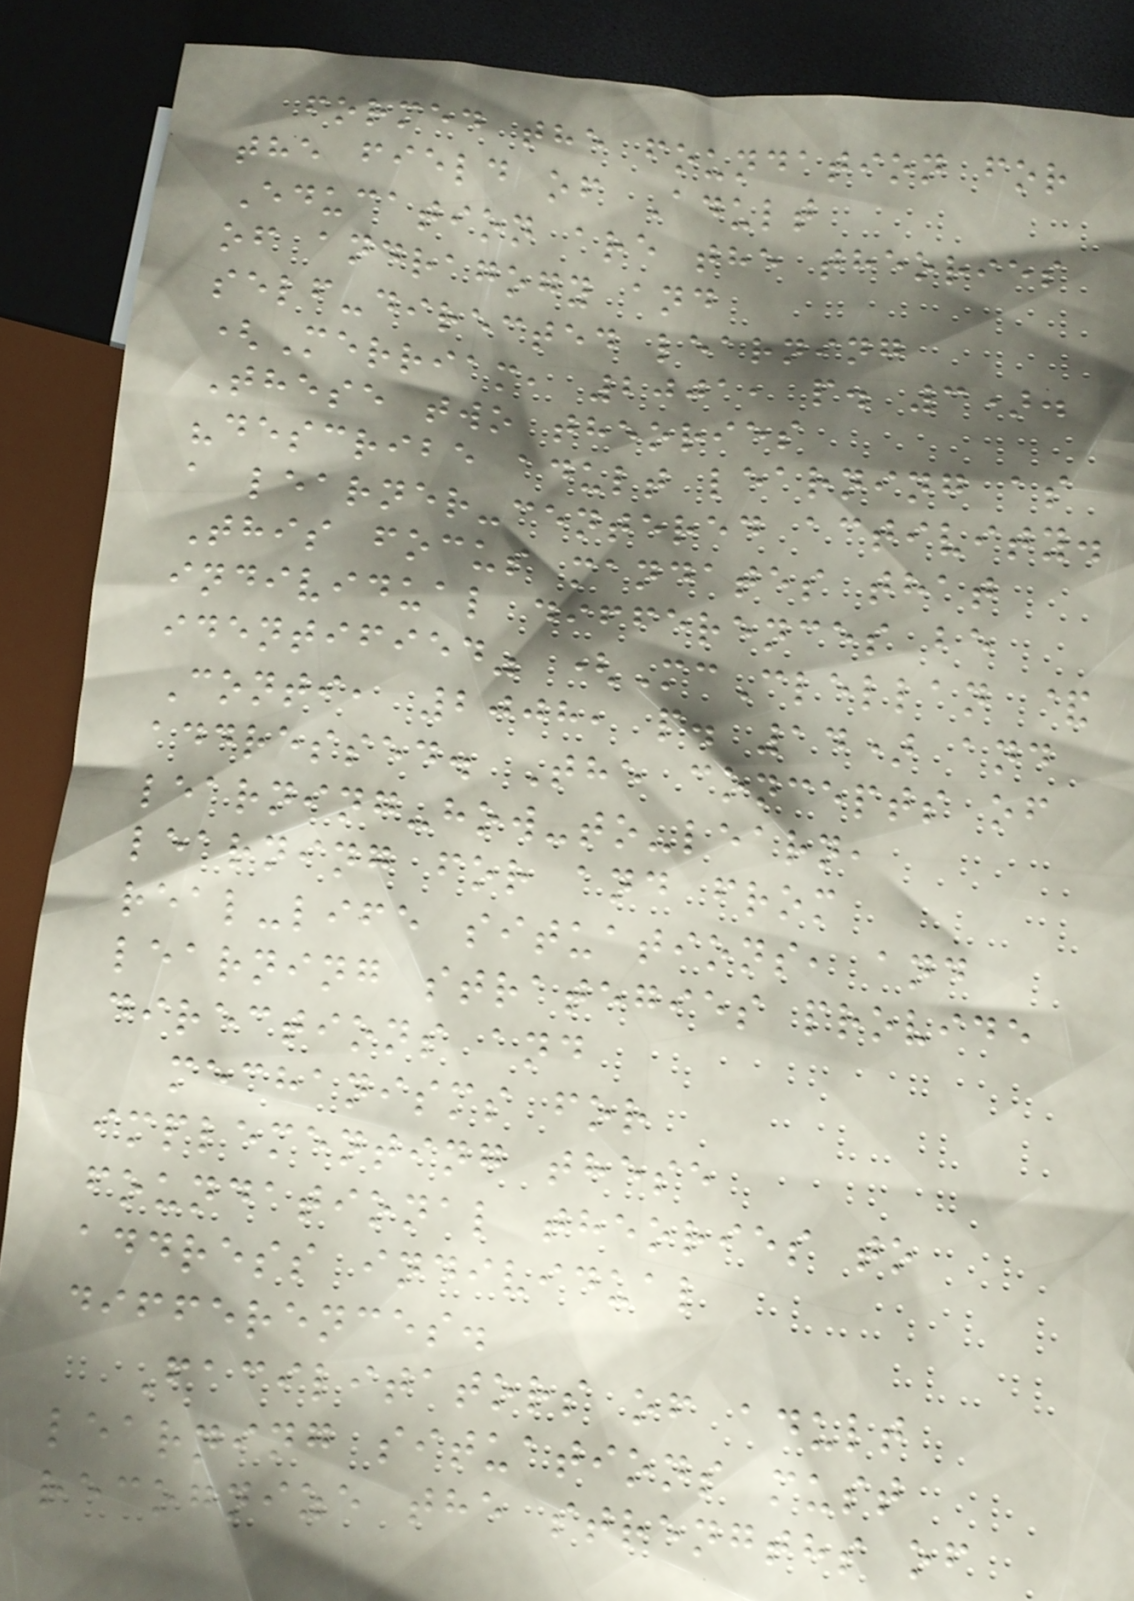formed the foundation for
the field of Adult
Education are the theories
of andragogy and
self-directed learning
(Merriam, 2001, p. 3).
These two theories
"describe adult learning as
a learner-centered activity.
This focus mandates that
individual differences be
identified" (McClellan &
Conti, 2008, p. 14) and
addressed. The concepts of
learning-how-to-learn,
learning for and from
real-life situations, and
learning strategies provide
directions and
mechanisms for
implementing these
foundational theories to
address individual
differences.
Facilitators of adult
learning situations must
recognize the strengths of
